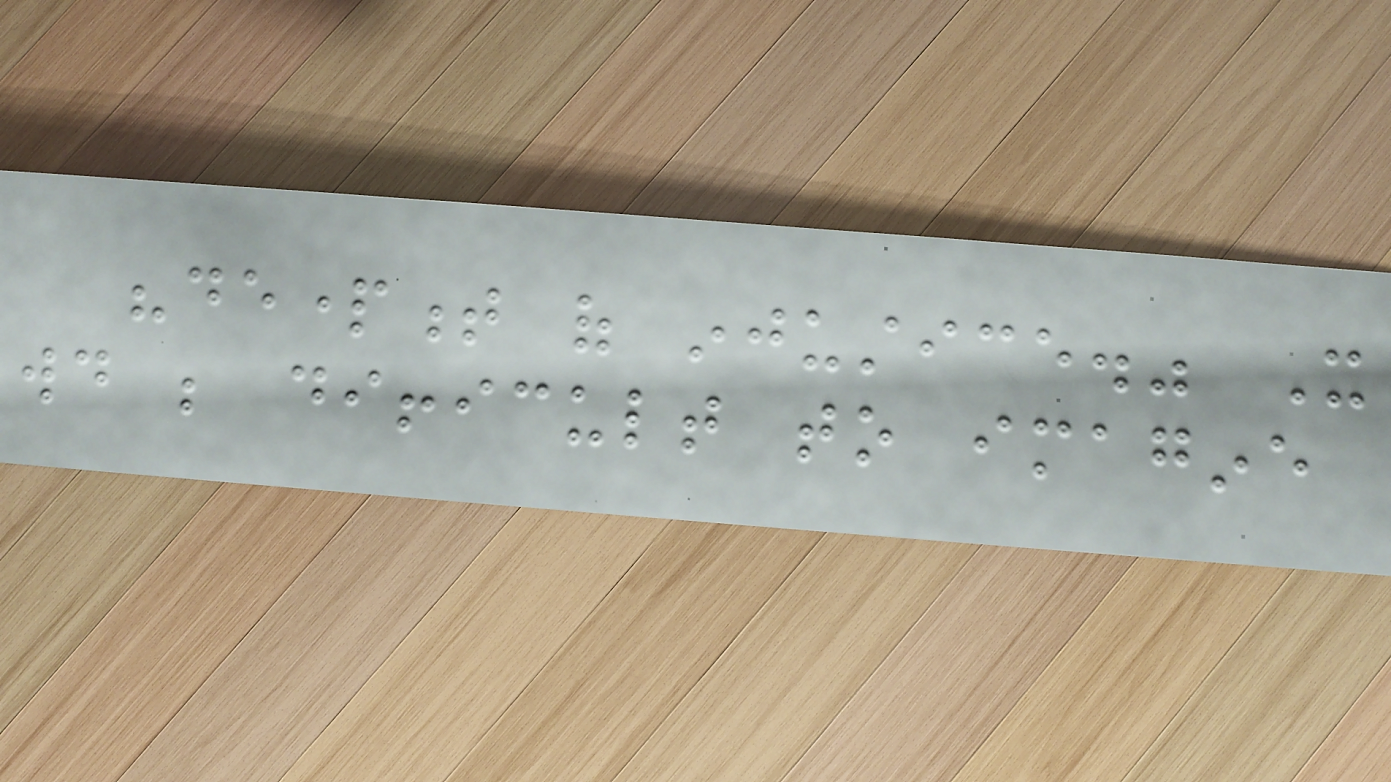"department of injustice." It
would be difficult to imagine
